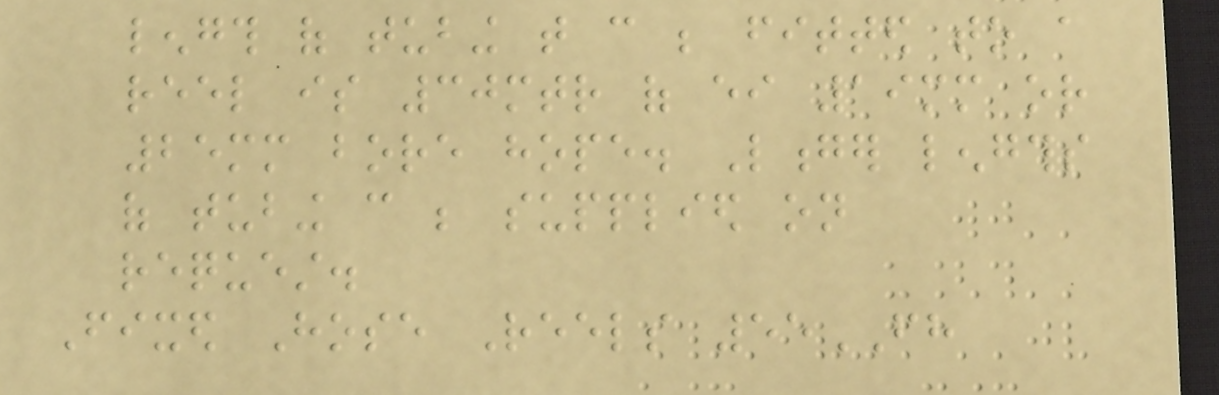length of tubing that can be fitted to a
reel is 30mtr of either 19mm or
25mm bore hope. Longer lengths
of tubing can be supplied on
request.
Fixed Hose Reels 55FH
